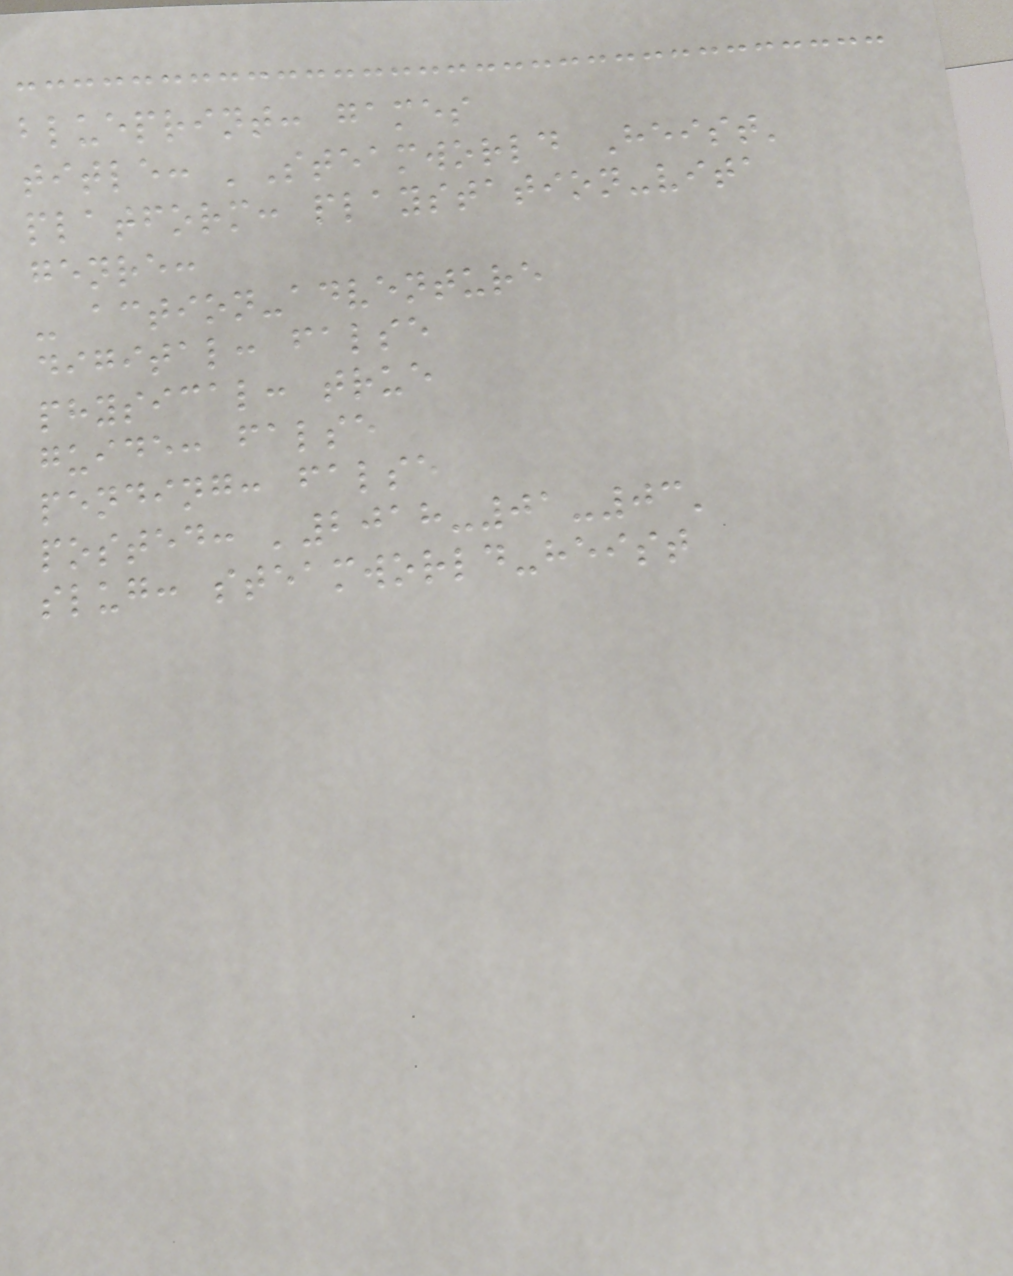blueprint: games
title: 'Steamworld Heist'
platform: playstation-vita
genre:
- action-adventure
digital: false
physical: true
guide: false
pending: false
posted: '2018-01-03'
slug: steamworld-heist
